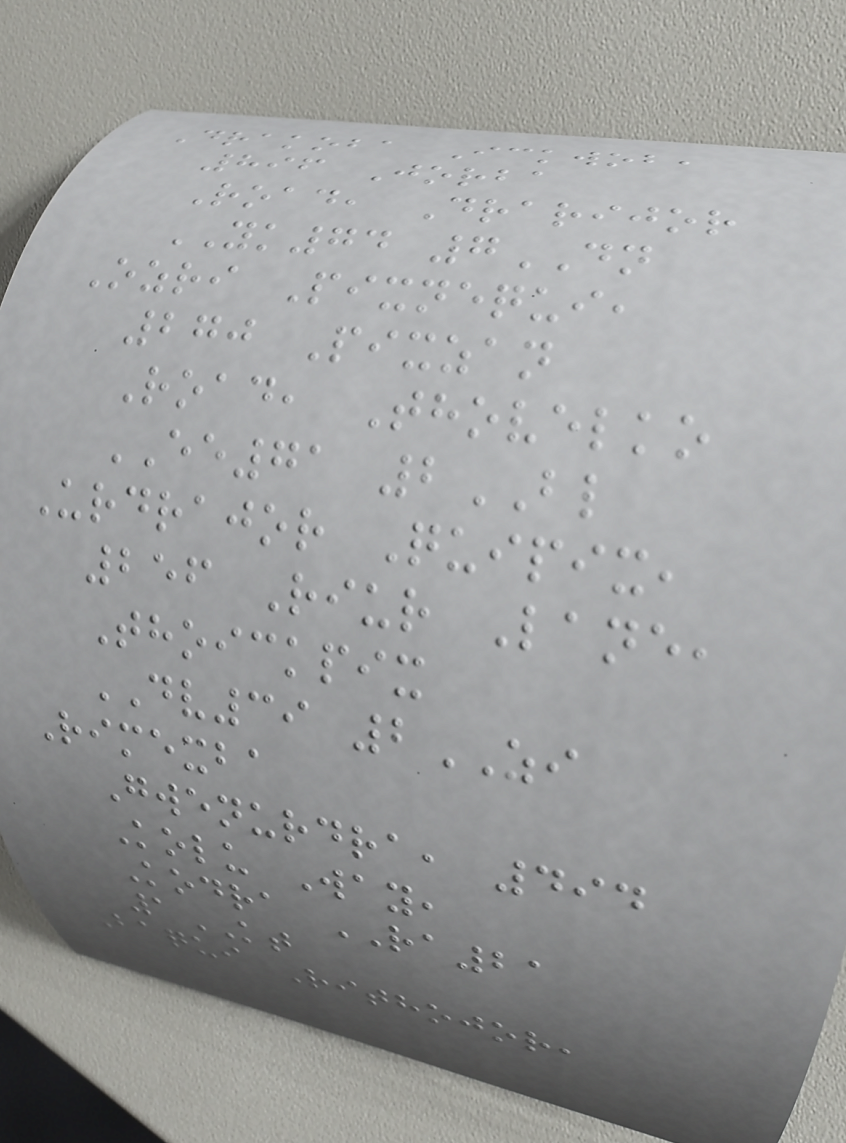Drakoba Ickwob,
896 Jorba
Road, Drarijor
YK74 7DN
Ozri Pixnequi,
270 Pixzan
Road, Thovelko
EE71 2BL
Urdrajor Quipix,
256 Riur Lane,
Thoickpix
DV39 2ZI
Rimexba
Gwenurdra, 494
Kolu Way,
Kodra RA21
1KT
Baqui Rithojor,
